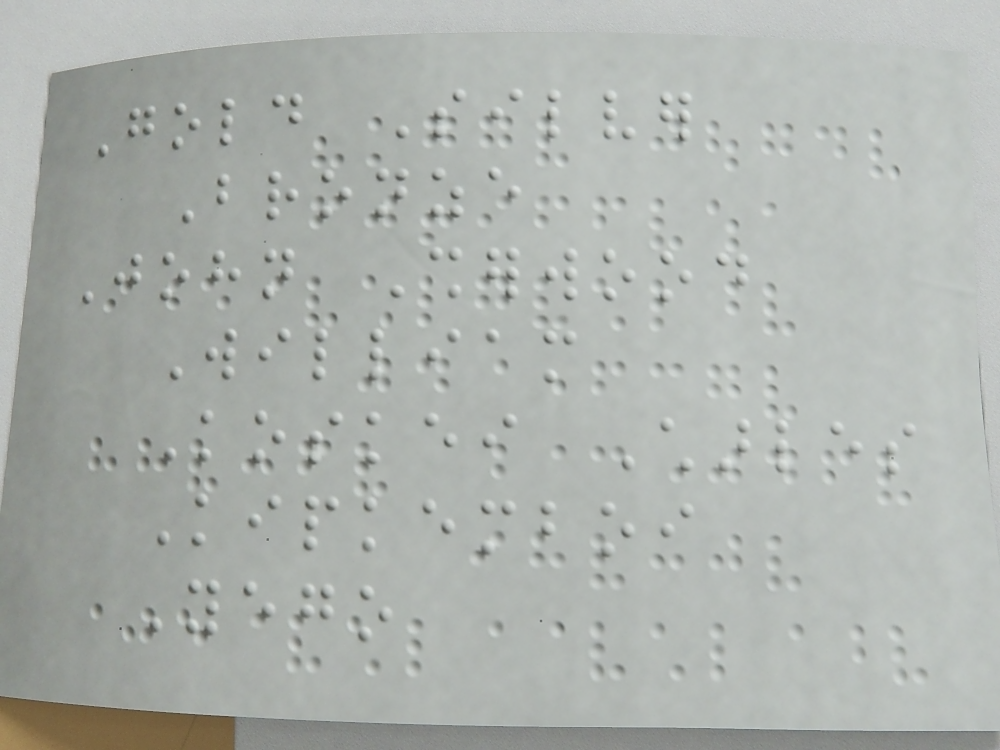Gold Silver
Bronze
John Sherwood
William
Koskei Charles
Kipkemboi
Yego
